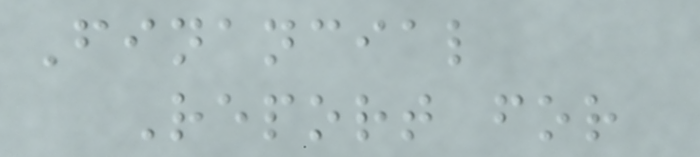Financial
Report for
